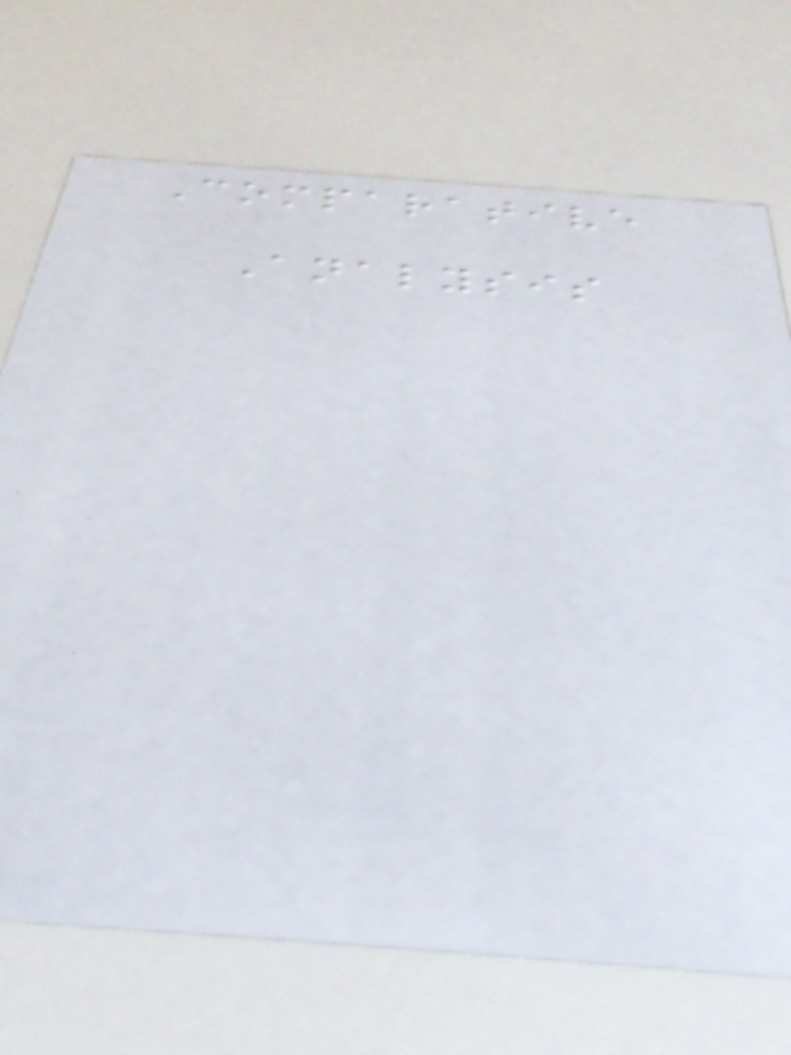Comparative
Analysis
